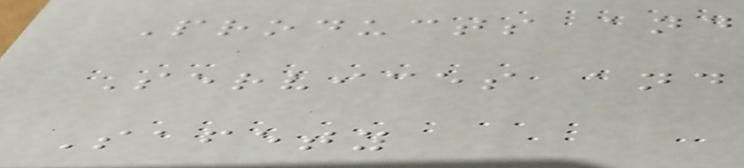Products and
Services and
Safety
